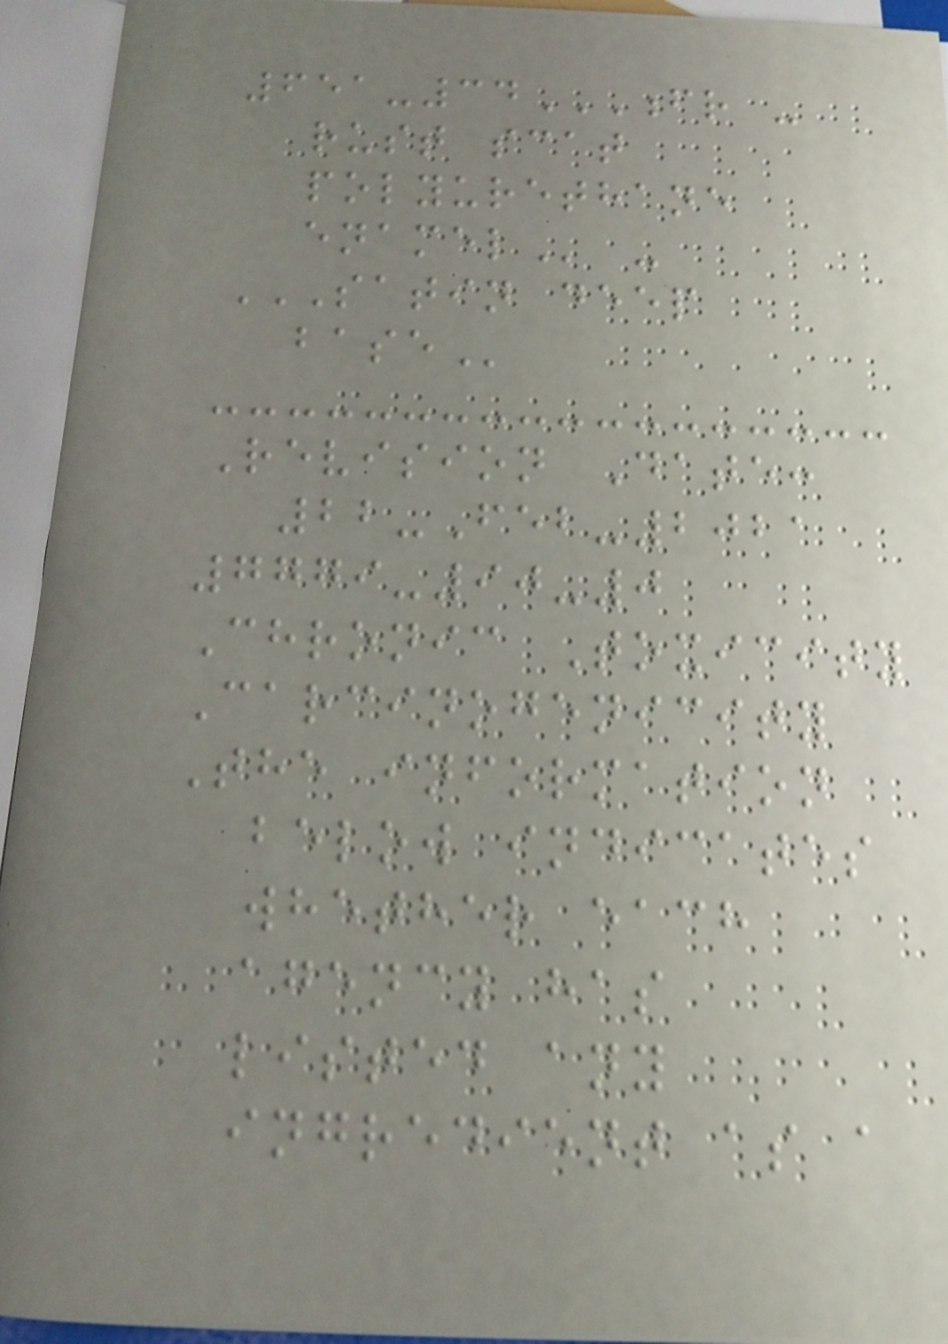651-34FR -
RUST SCAT
POLYURETHANE
ENAMEL -
SATIN DEEP
BASE
Revision Date:
22-Feb-2021
7779-90-0
Chronic Toxicity
Carcinogenicity
The information
below indicates
whether each
agency has
listed any
ingredient as a
